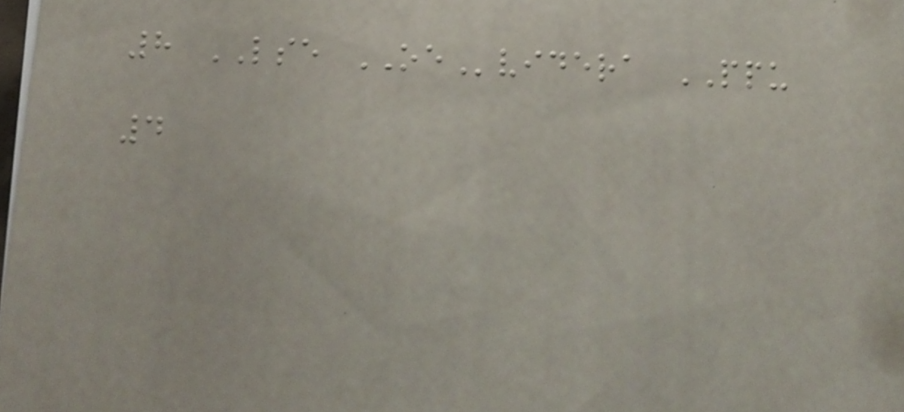8 LSE OEvidera PPU
4
